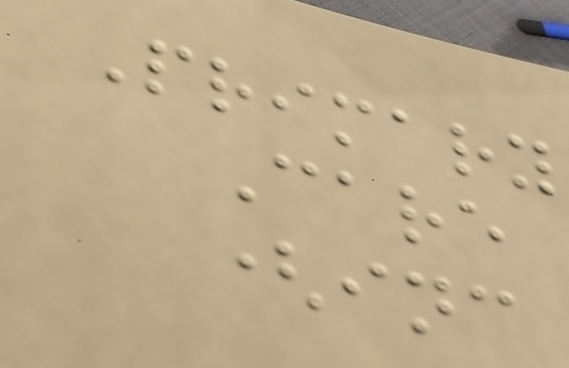Primary
Care
(inc
